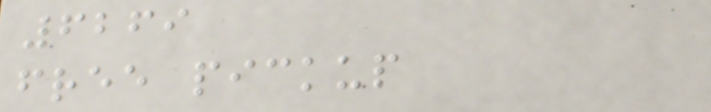6269
free pickup
